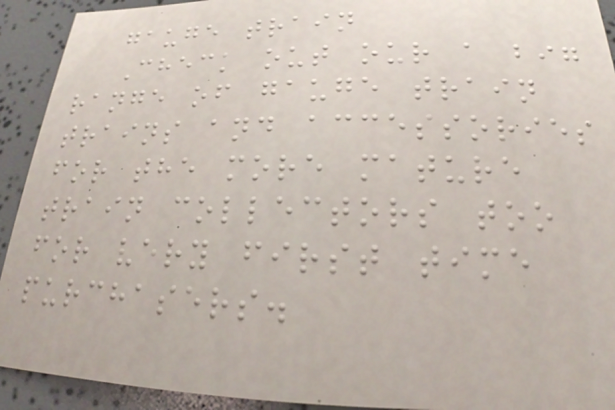gauge train
Check out our a big
range of gauge train
trains and accessories
for the more mature
train collectors too
for very first time
purchasers.
